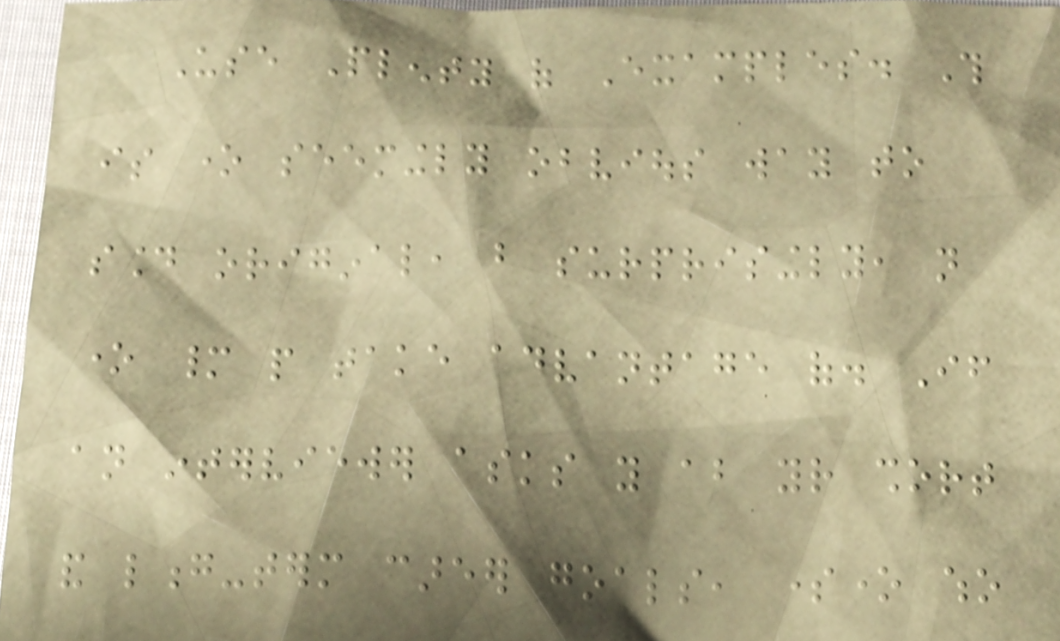Use Plenty of Examples. This
is one seemingly obvious way to
sound original, but surprisingly, not
one many people take advantage of. If
an interviewer asks you about your short
and long-term career goals, someone who
